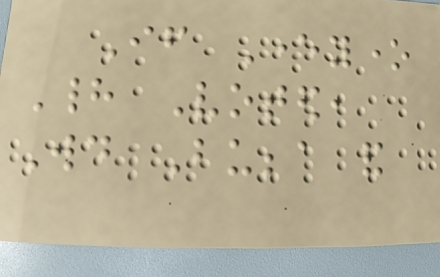If Everyone
Had Voted,
Would Bubba and
